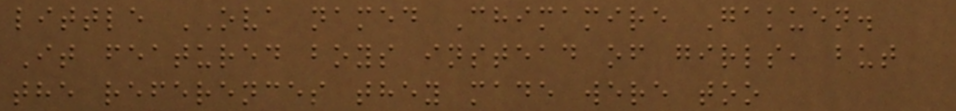little OVA named Chimamire Gakuen.
It featured boys instead of girls, but
the references they made were too
